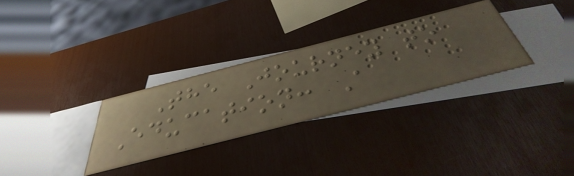The Journey to
Education: A
